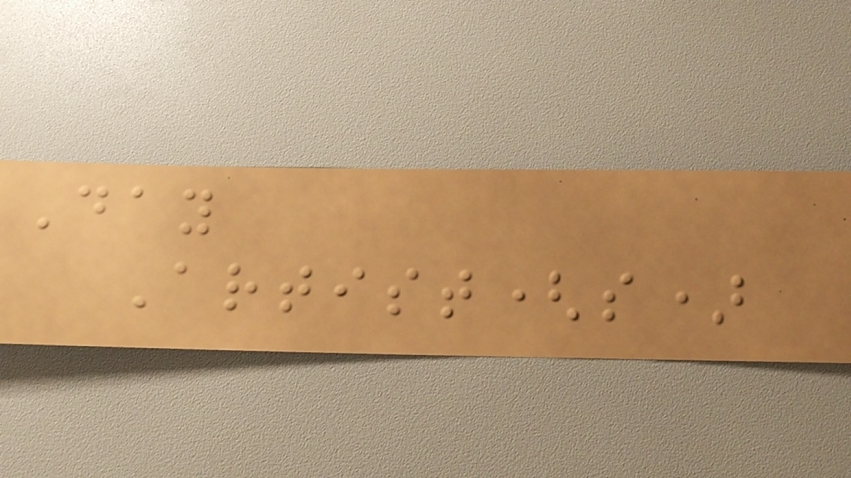Day
Artist(s)
